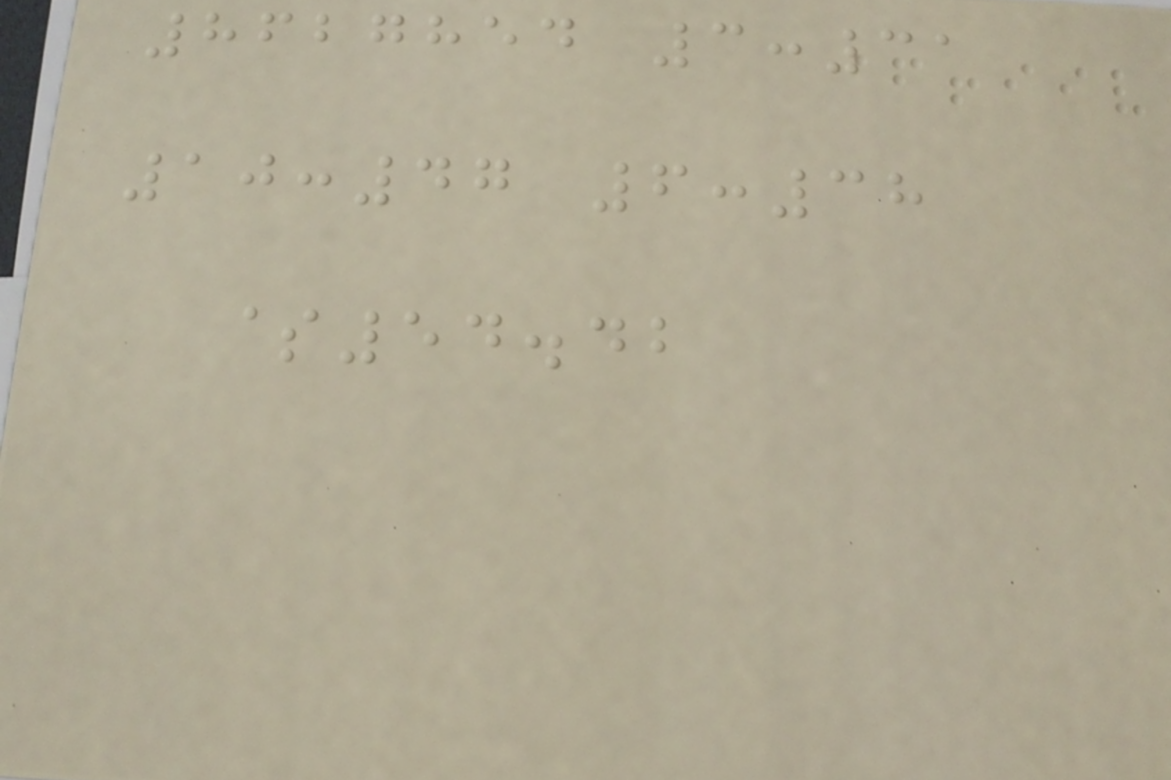8627854 3:31
10:47 6:38
$54.42
